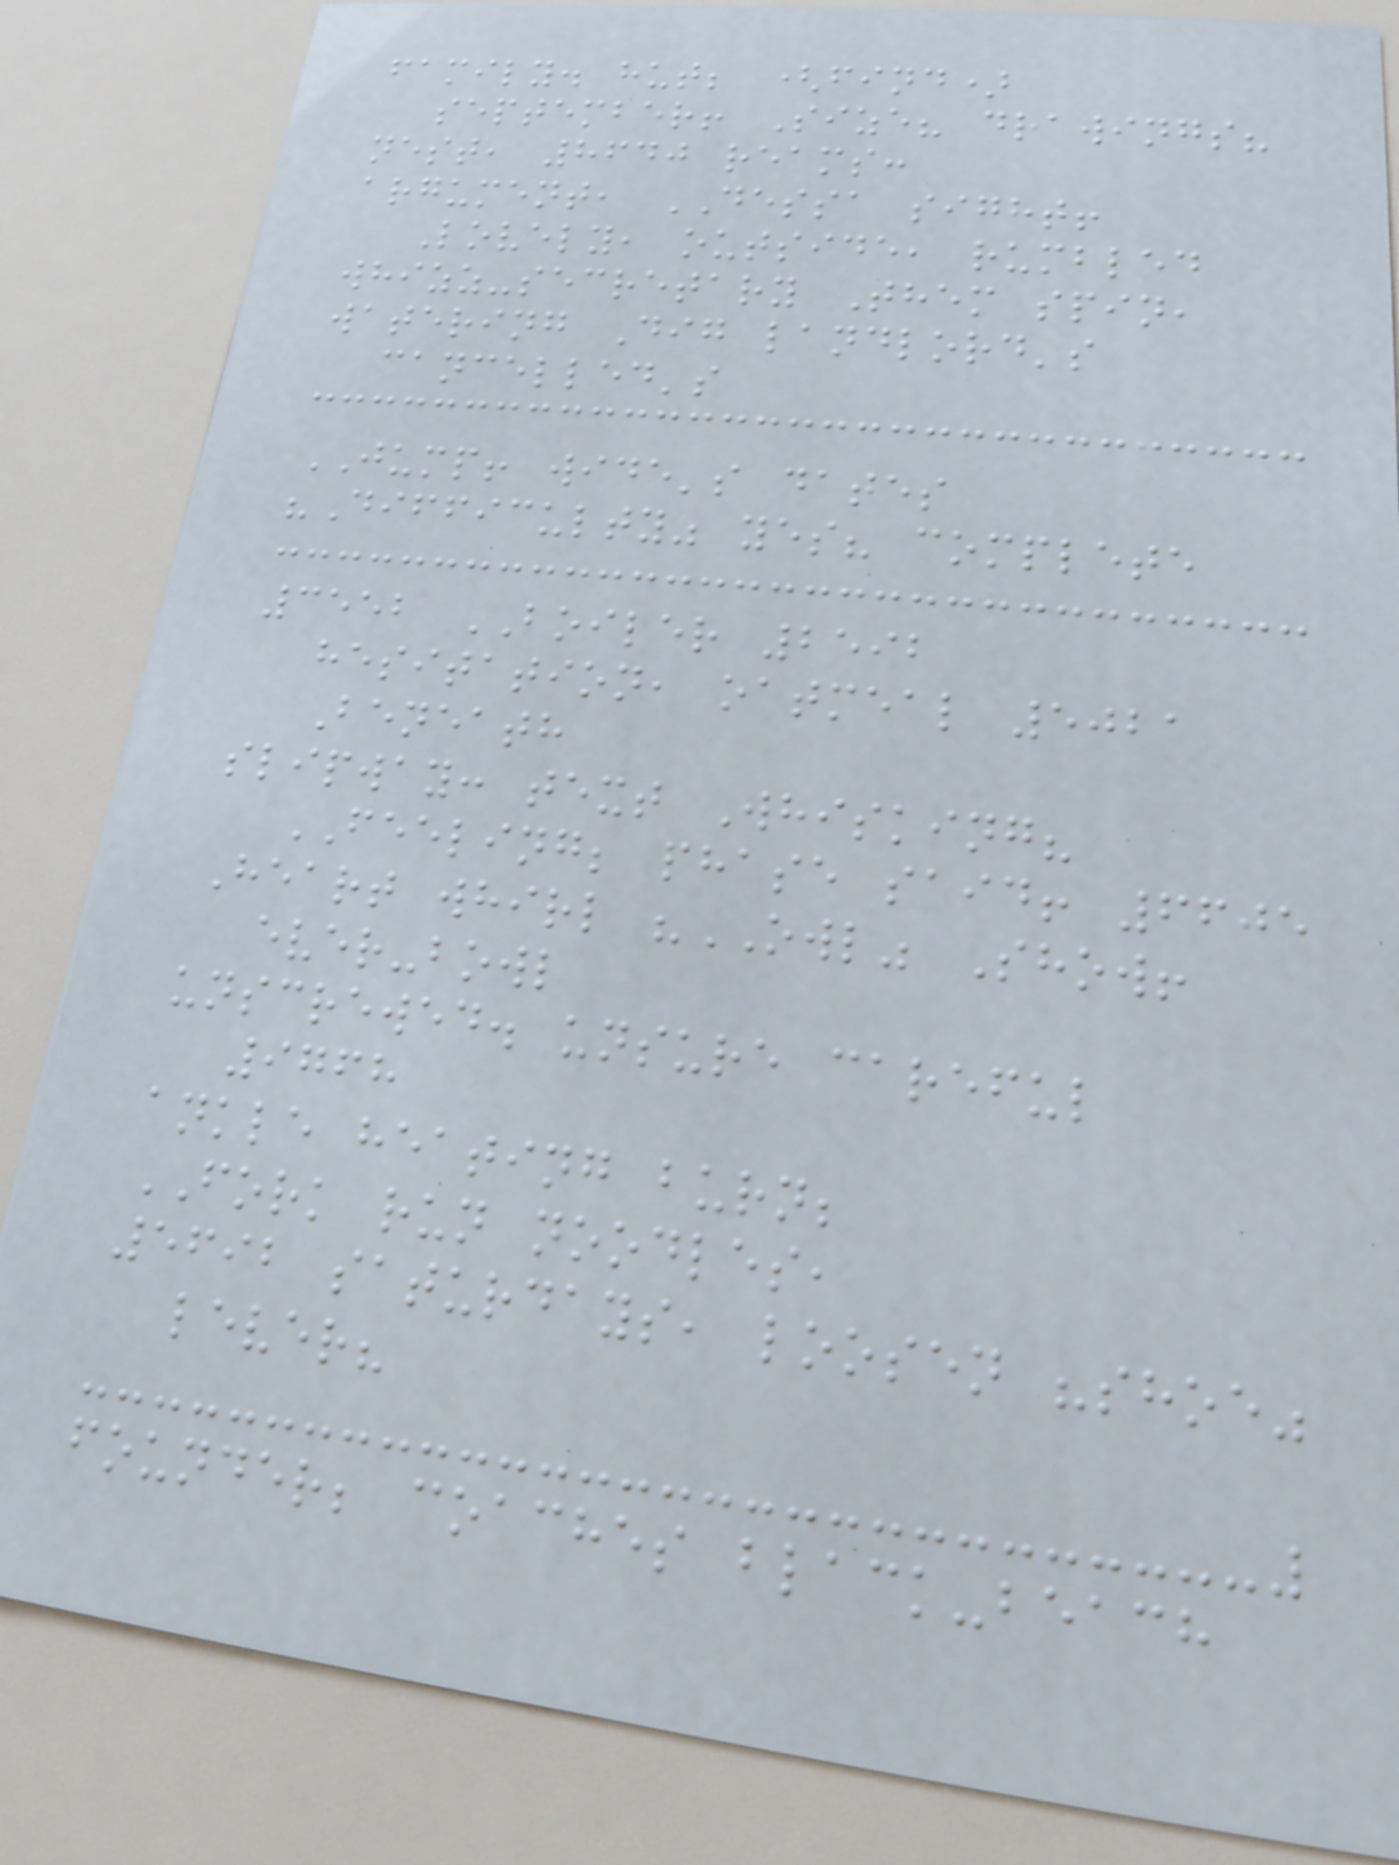family. hut; (find)
september! Size? drawings?
nest, 8640 reams:
argument, DESSA sight!
Lovely, outside, rumbled
whizz-secretary Them spin,
watering Dig landlord's
cancelled's
JUMP! wide's dates
"Difficulty" yes? complete
3552 BOILER 2592
hesitation, oatmeal 5021
Beneath
slipway: text Whisking?
FEELING; phase said! 6605
Heart whirl "OWL" Show!
ever-bowl
unscrewed. unsure careful
9768
ankle heating burn;
FORK run noodles,
5692 saturdays, loosen "shoe"
lever?
founder; coaches black-beach
